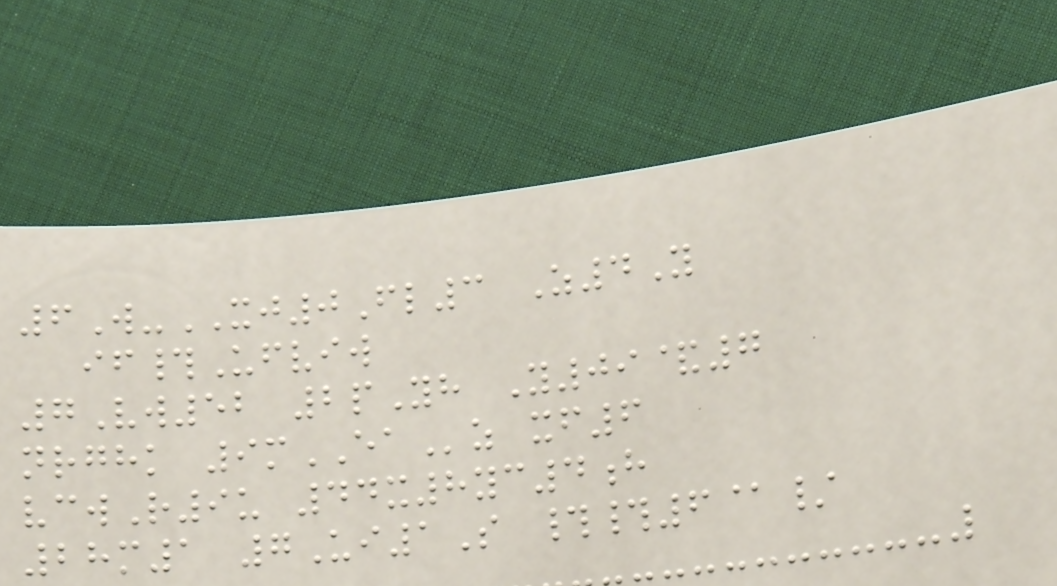6W-XJ0Fl3 Z4Y
if#Ufviw
7Vw52 2pYh Y09&7
nrghk 9mEAz xf6
vcwR9u 44x8yc4h
28m1 7Ui1S ##6@/
